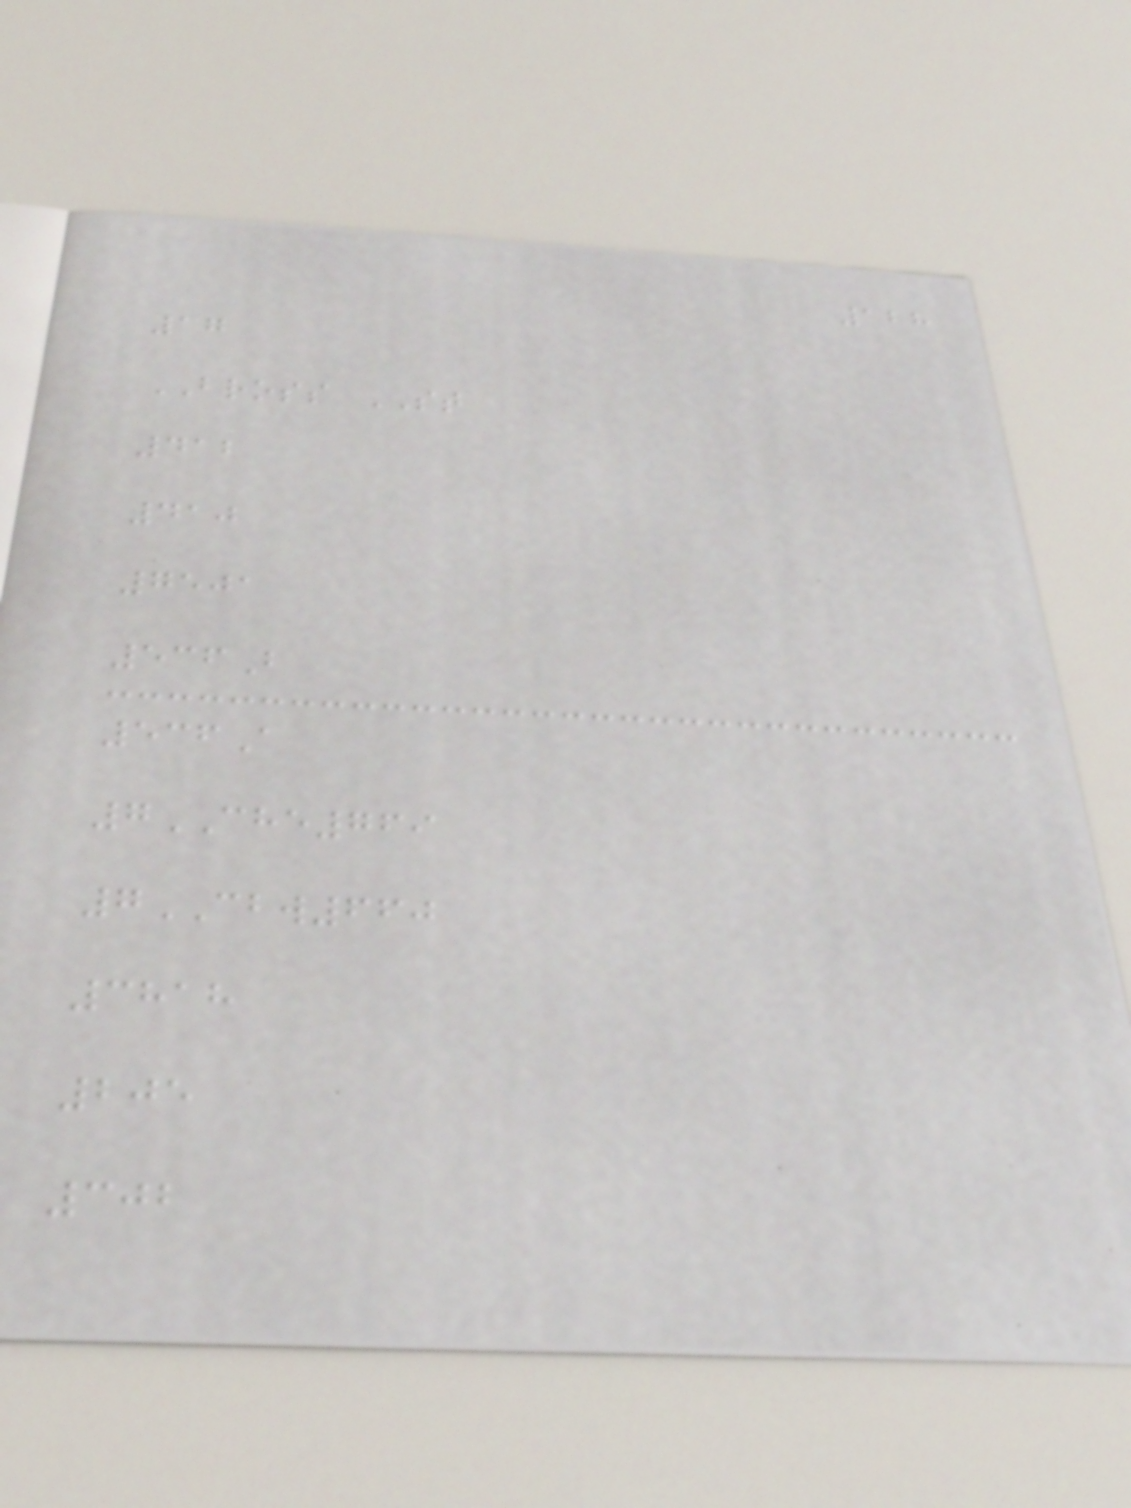128
17
BROSS ST
412
410
7501
536B
536A
7CHE769
7CBW660
3818
205
302
